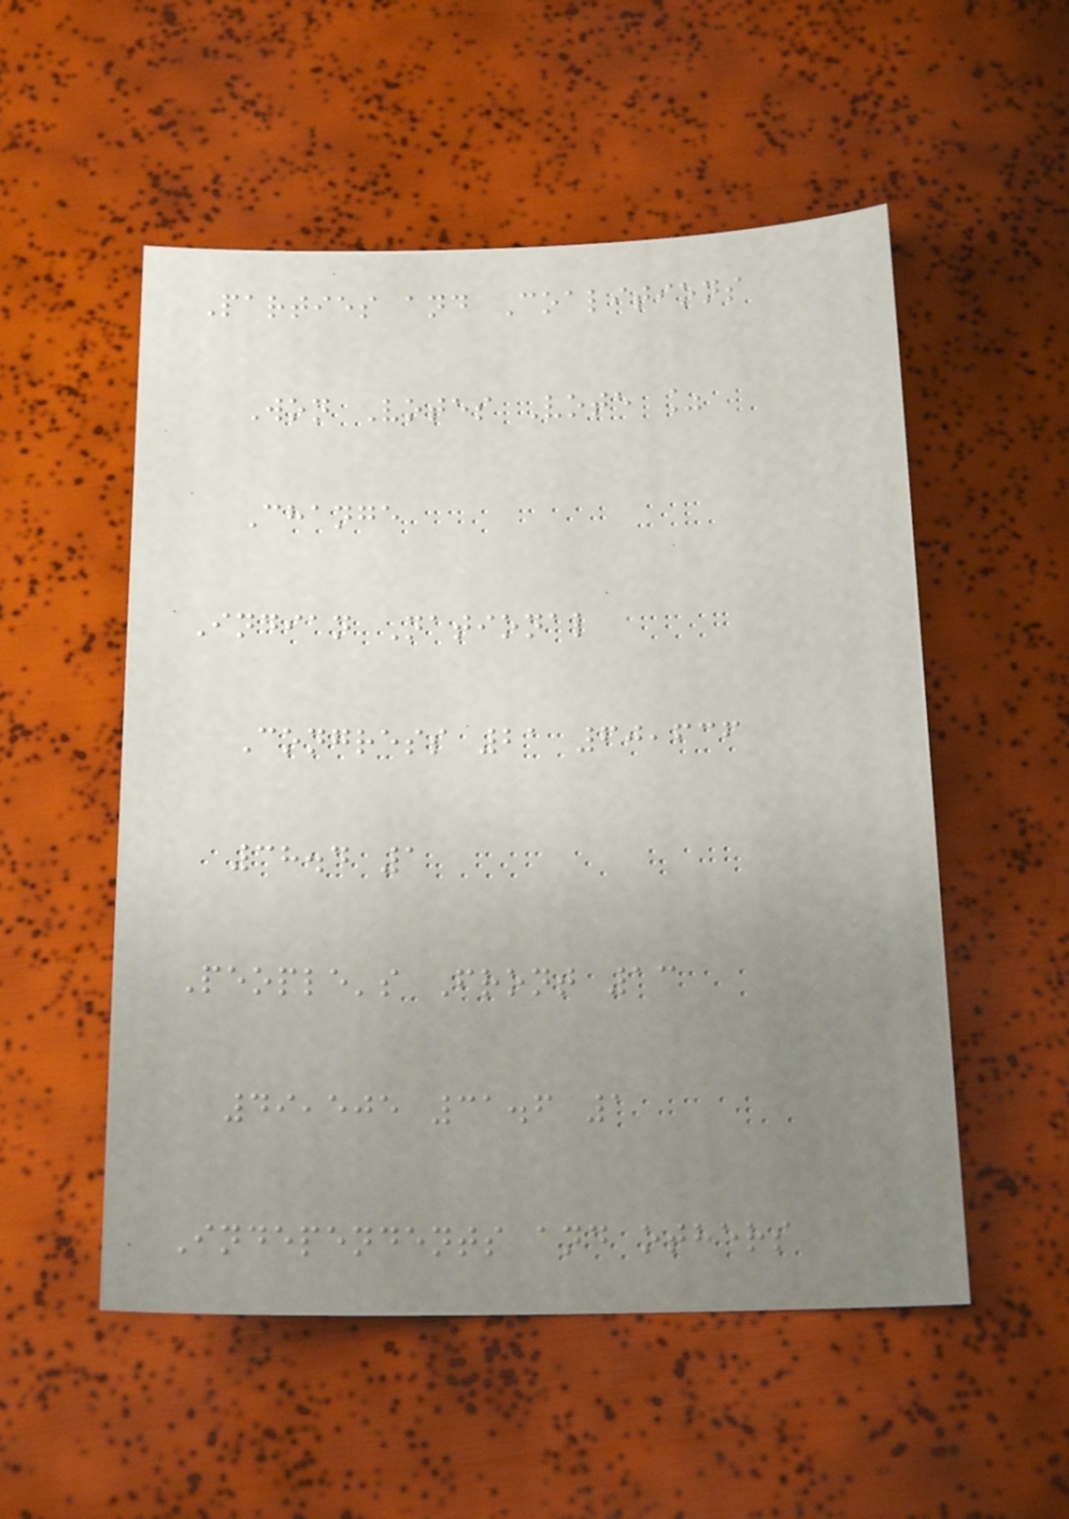Parties and Coalitions
Won Votes Vote %
Change
Indian National
Congress 21 60,636
38.4 1
People's Front 13
49,505 31.6 1
Independents and others
